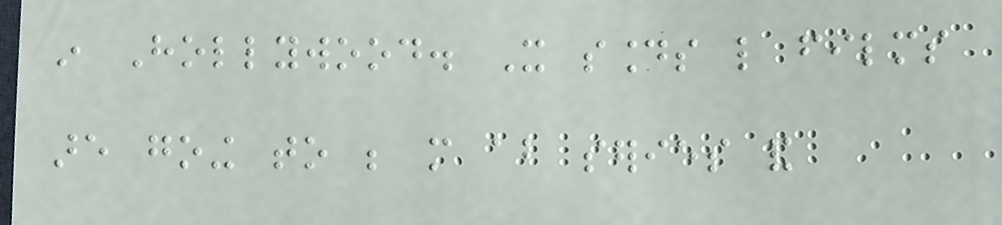in Hollywood. It sounds like films
are going to be more about series and
